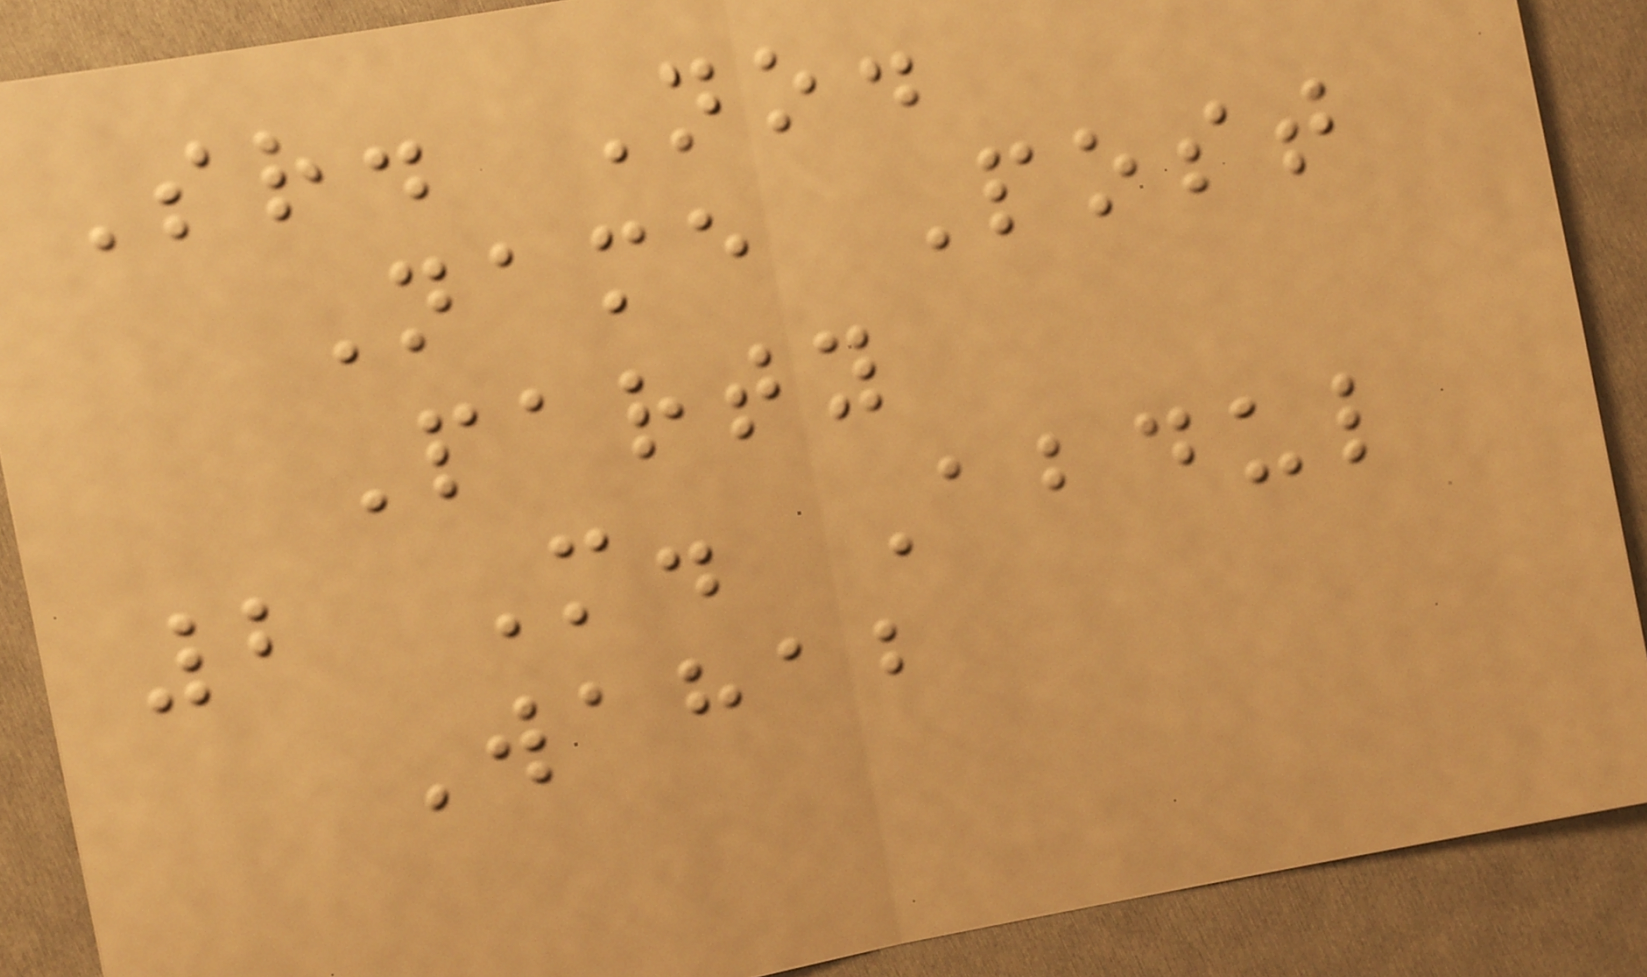Sr. No.
Name Post
Party
2 M. Abdul
Wahab
